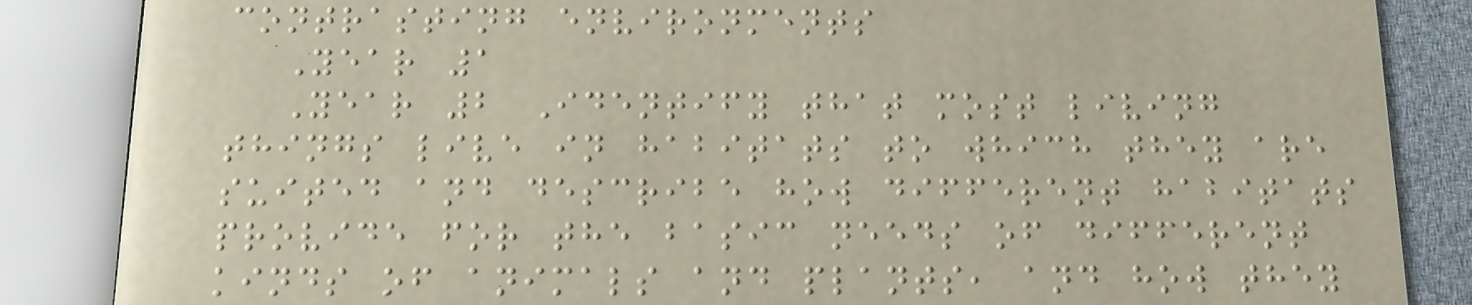contrasting environments
Year 1
Year 2 Identify that most living
things live in habitats to which they are
suited and describe how different habitats
provide for the basic needs of different
kinds of animals and plants, and how they
